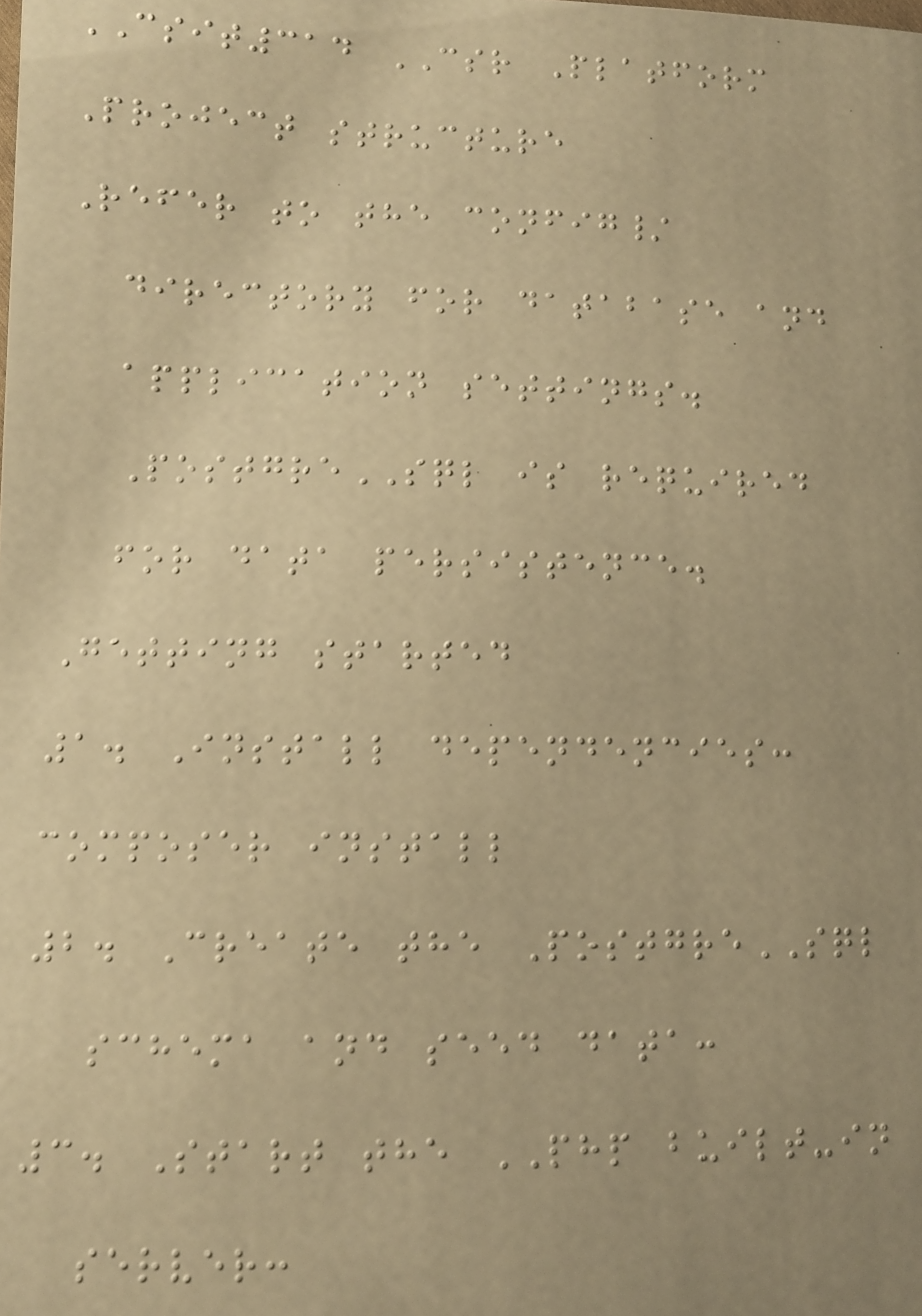CSIT314 CSR Platform
Project structure
Refer to the config/
directory for database and
application settings.
PostgreSQL is required
for data persistence.
Getting started
1. Install dependencies:
composer install
2. Create the PostgreSQL
schema and seed data:
3. Start the PHP built-in
server:
